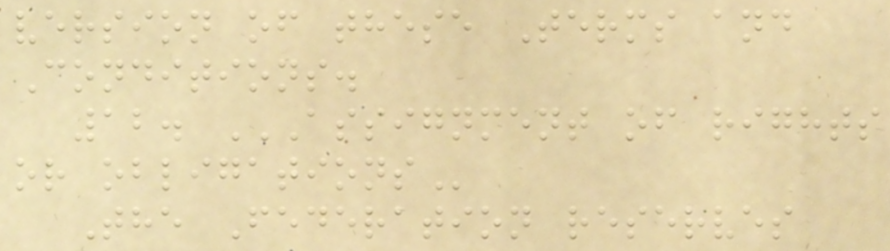version of these Terms and
Conditions.
12. ASSIGNMENT OF RIGHTS
OR OBLIGATIONS
The Federation reserves
